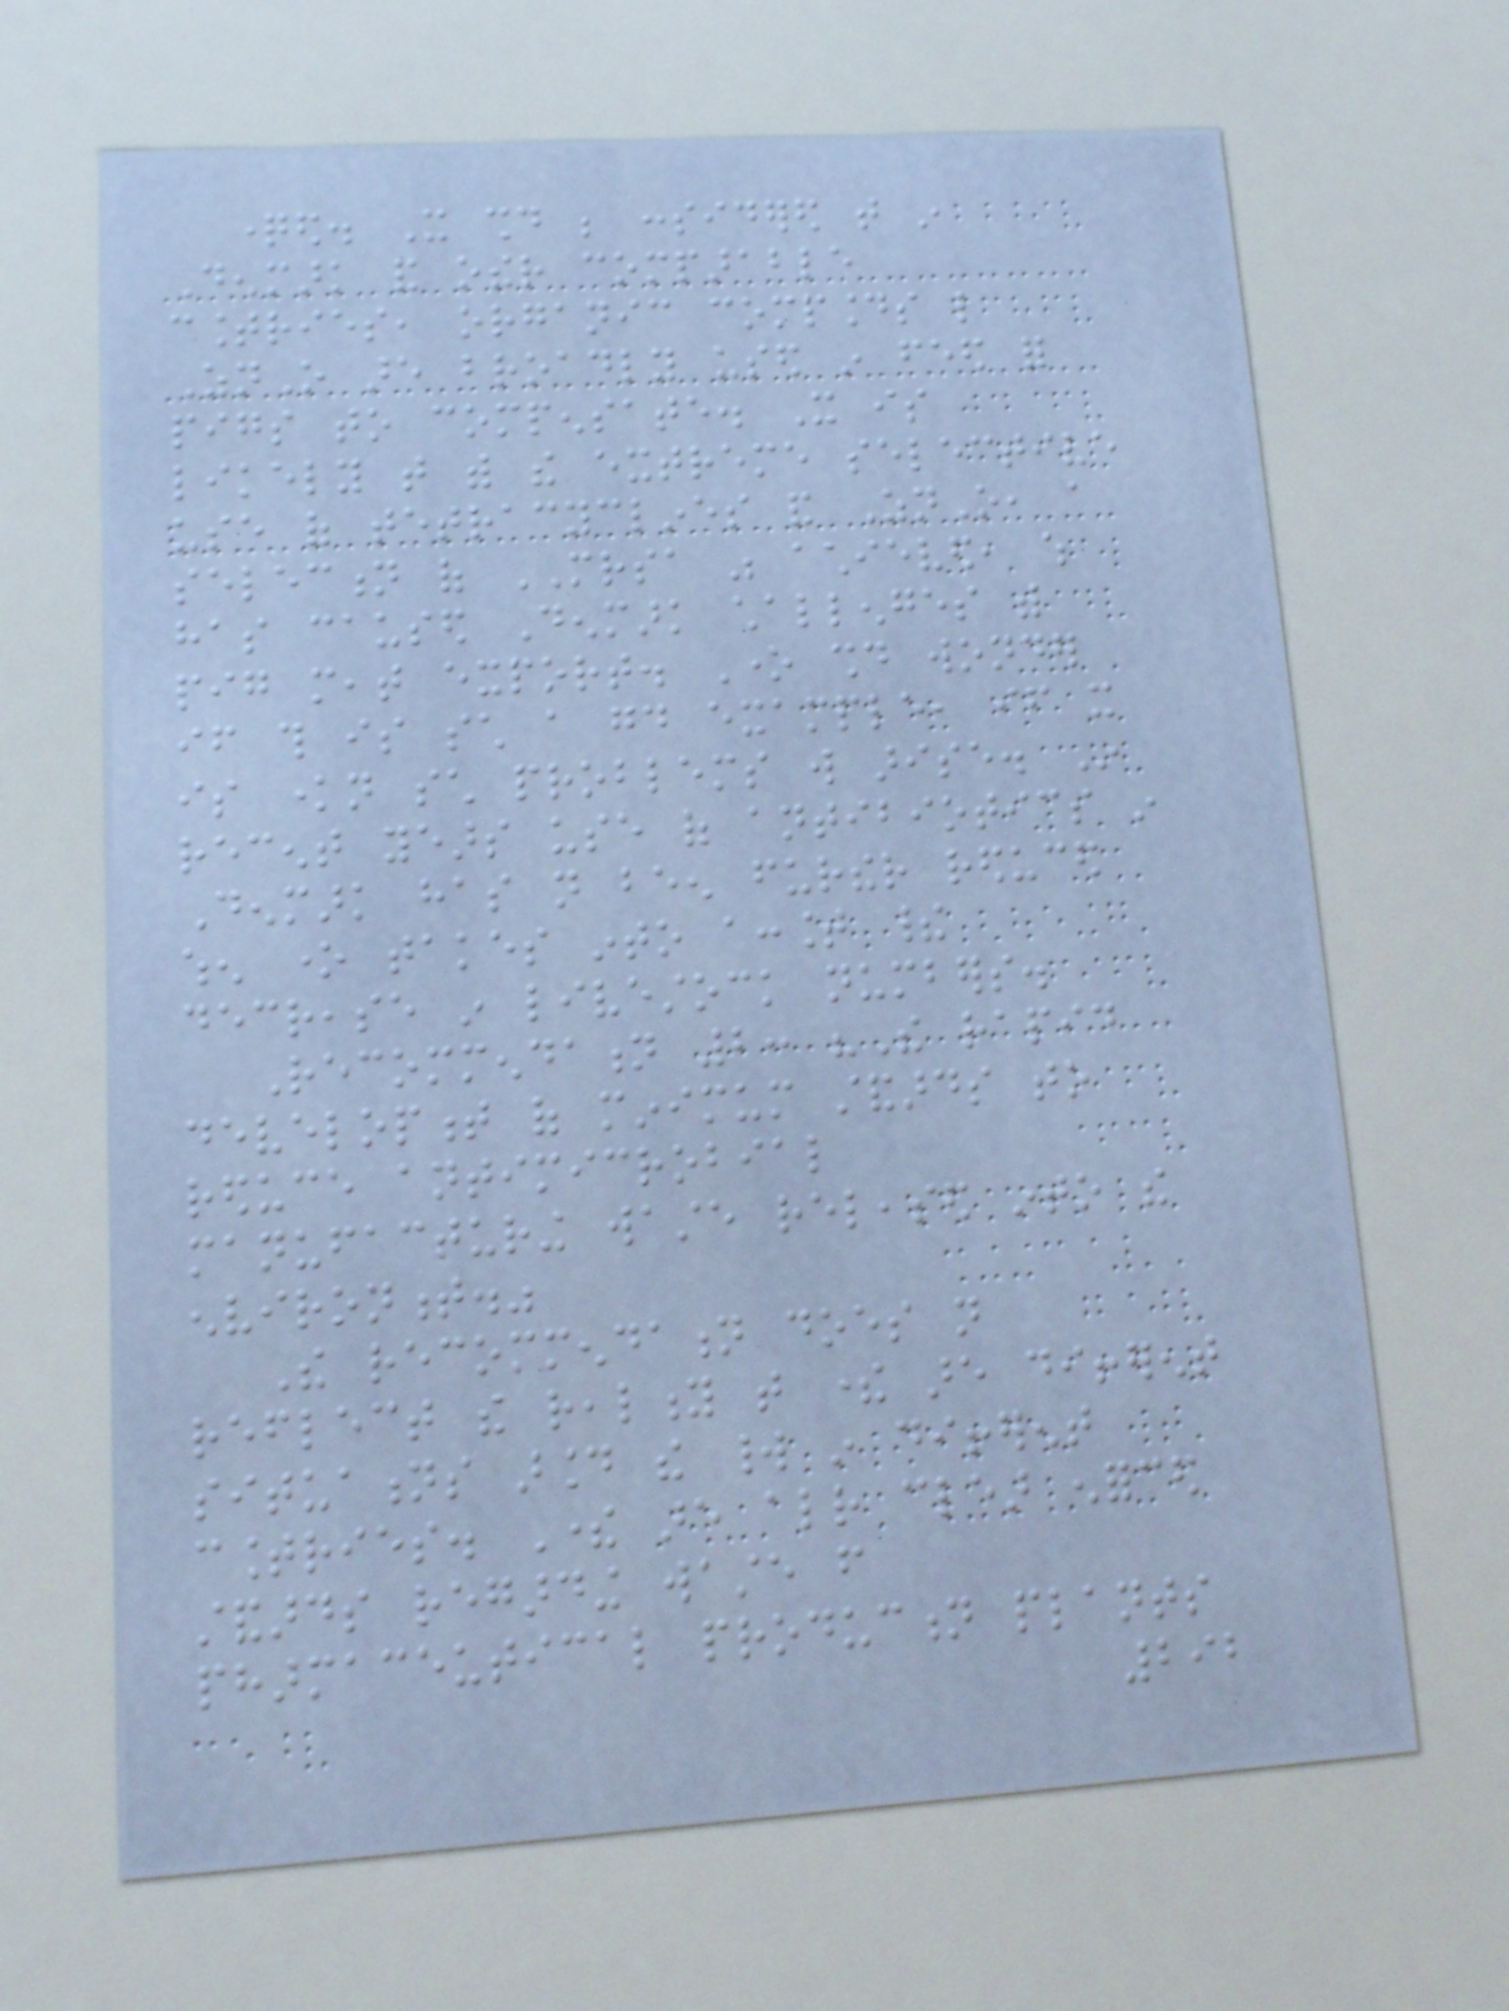questioned. It should be considered that in
Denmark and other comparable
countries, organic compounds like
ZnO are broadly used in feed for
pigs to compensate. It is
likely that with the extreme selective
use of tetracyclines and ZnO, a
selection of MRSA was achieved, which
has caused Denmark challenges with
pig meat export. One should wonder
if this is such a good example, if it
is known such problems will arise. In
recent years use of antibiotics in
Denmark has not been further reduced
when one takes into account their
decrease in livestock numbers.
Recommendation 2: "The rapid
development of minimum standards to
reduce antimicrobial
manufacturing waste released into the
environment."
The recommendation does not
reflect the reality that there are different
situations around the world in different
countries. There are already clear enforced
standards regarding waste from
pharmaceutical production plants
292
